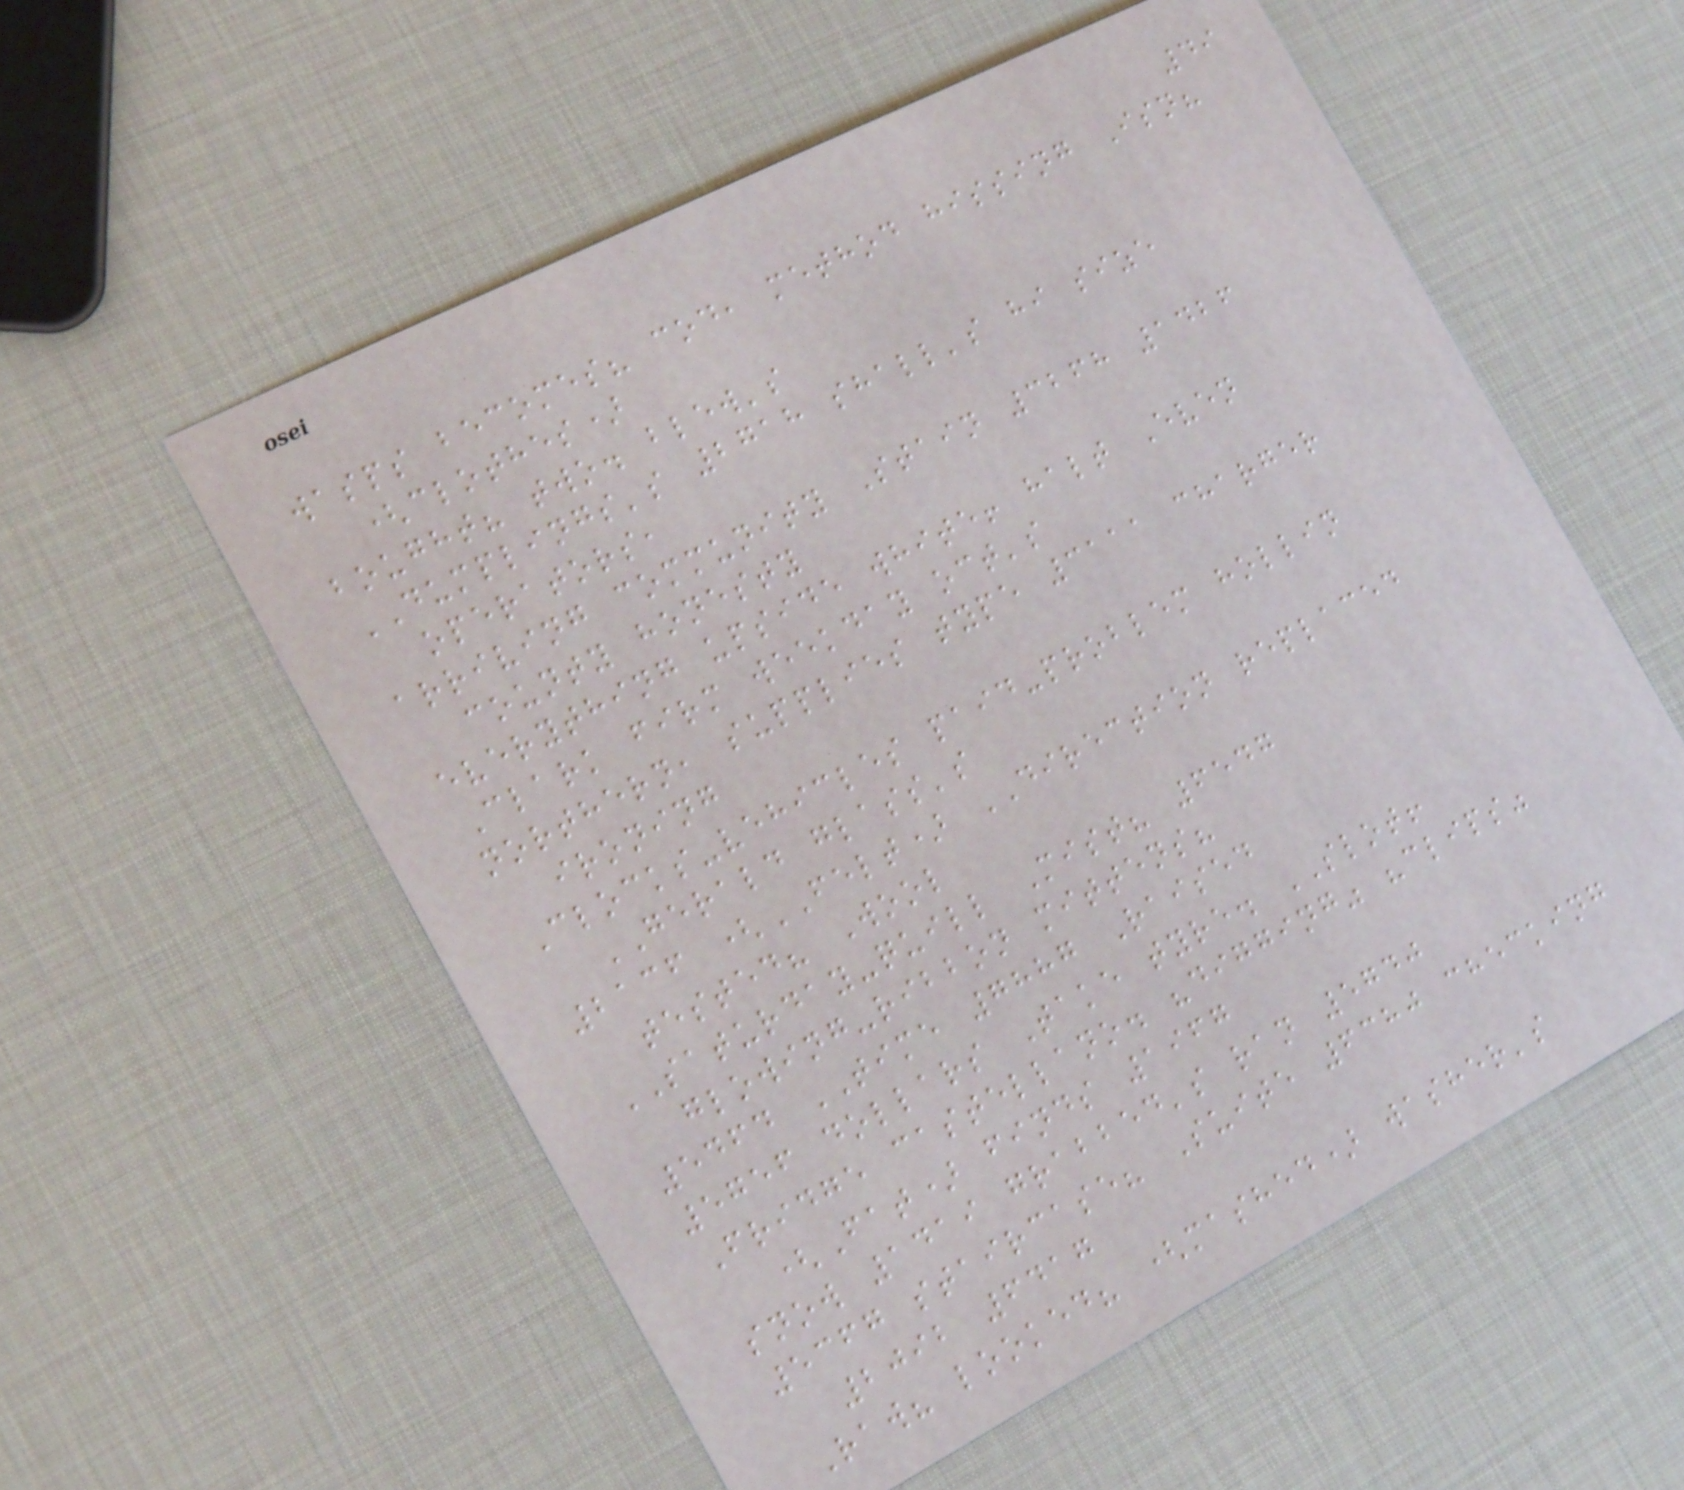49
wasps becomes? cod, method hissing Isn?
(clothes)
bought? two. blew's
DUMPLINGS's 2718 shall's hi size
operators,
arriving community Stain 3268 1426
county honesty
everything upside white! halt Even
Clark firm weekday oct's
northern, supplies type 3111 charger
ironing
Clocks-vehicles paid-problem hollin
GERALD glass's
2136 (FELT) DIRECTION replaced
tested? Wool
SATURDAY-quill Mist? 6547
glowing-ribbon mittens?
5464 TIME 7887 Raised
5756 dollars Take tyre. SLOT!
Fridge castellano. "digging" "clips"
(Fat) finds 1967
snow 1419 grabbed's ran 5740
5367 staircase? Suite 6380 checking
2092 6417
Raw? looked? (mashed) washer's
